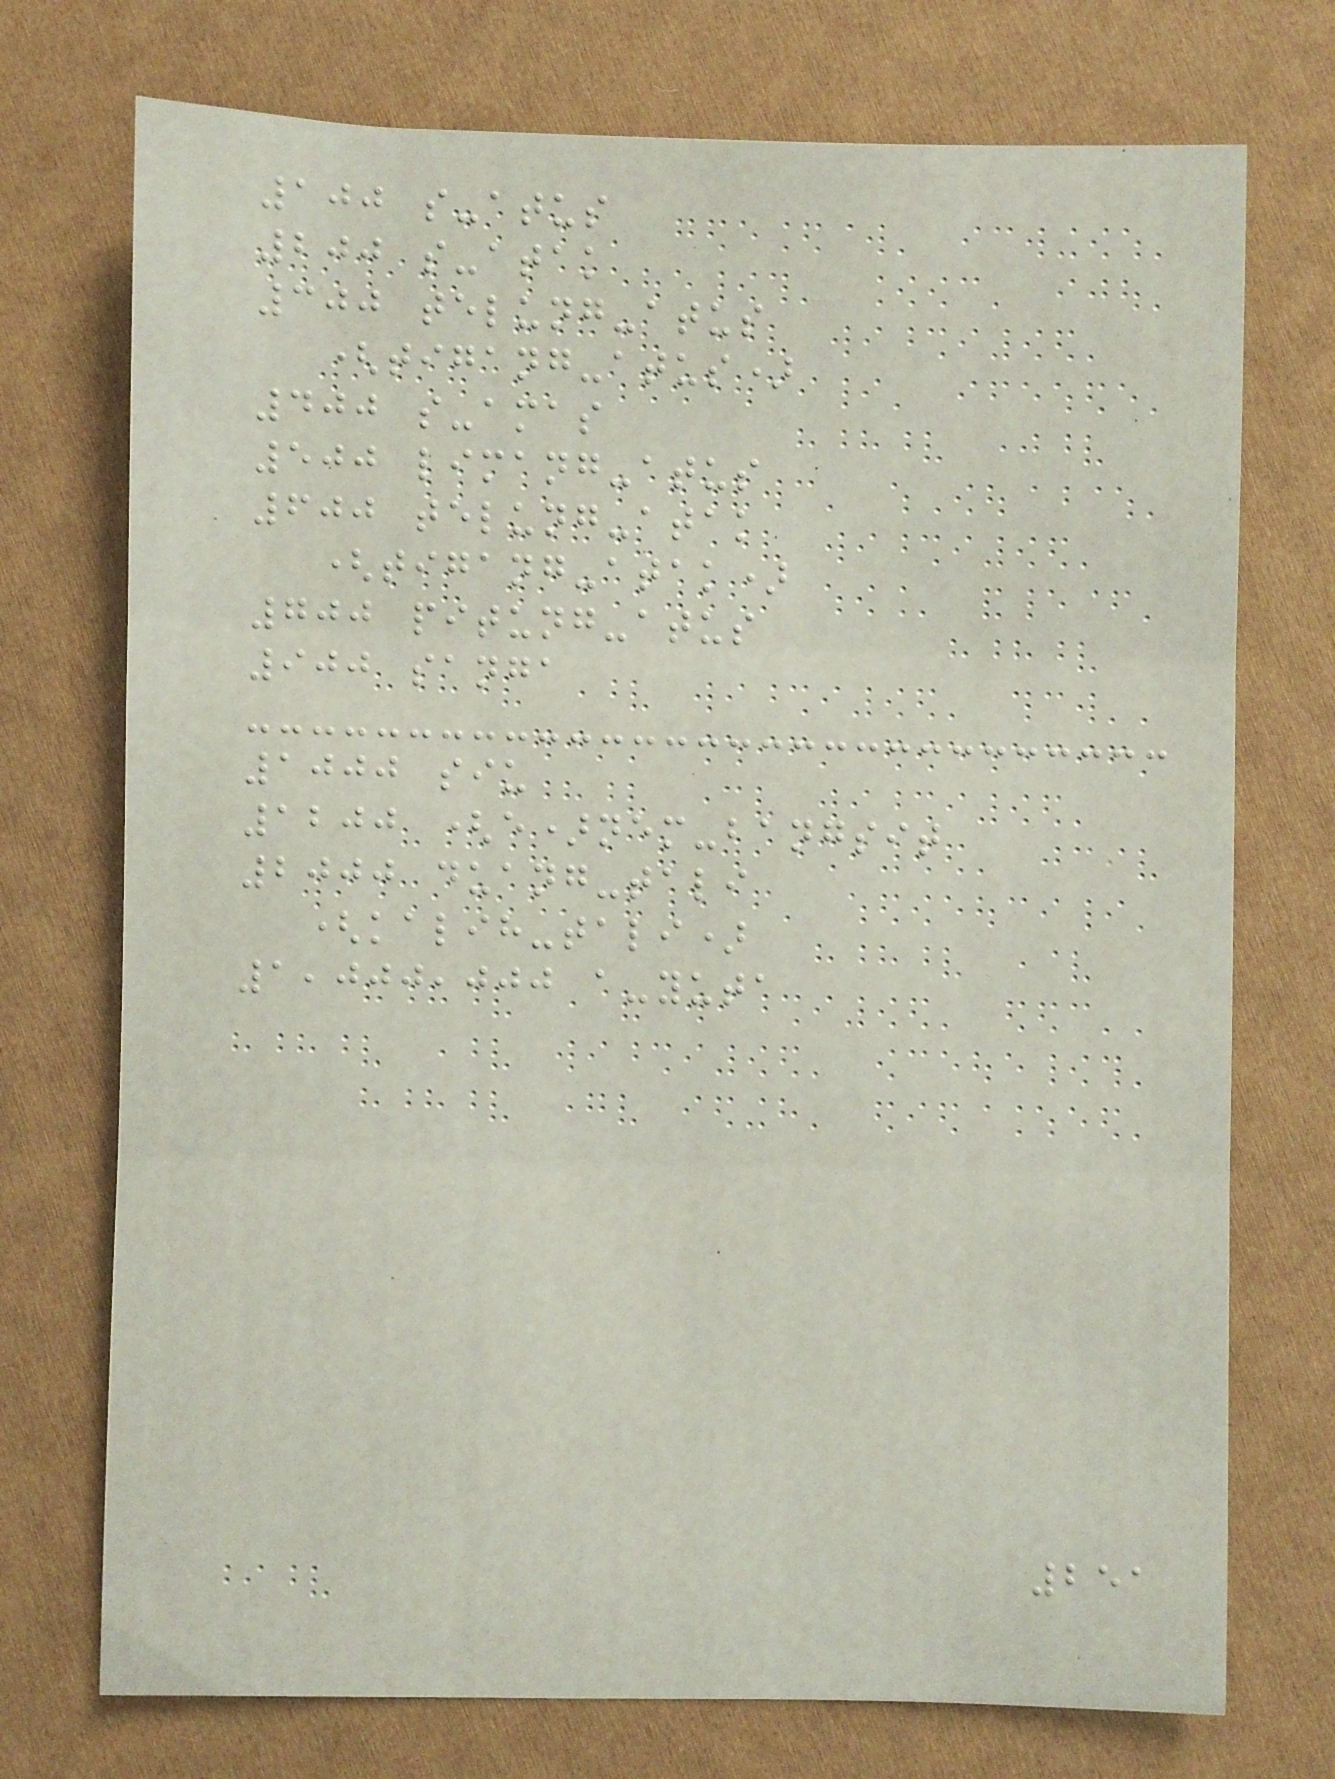100 s-atus
200 s-atak
300 telung-atus
(tigang-atus)
400 s-amas
500 limang-atus
600 telung-atak
(tigang-atak)
700 pitung-atus
900 sanga
1000 siu
1200 (e)nem-bangsit
2000 duang-tali
(kalih-tali)
1,000,000 a-yuta
251
